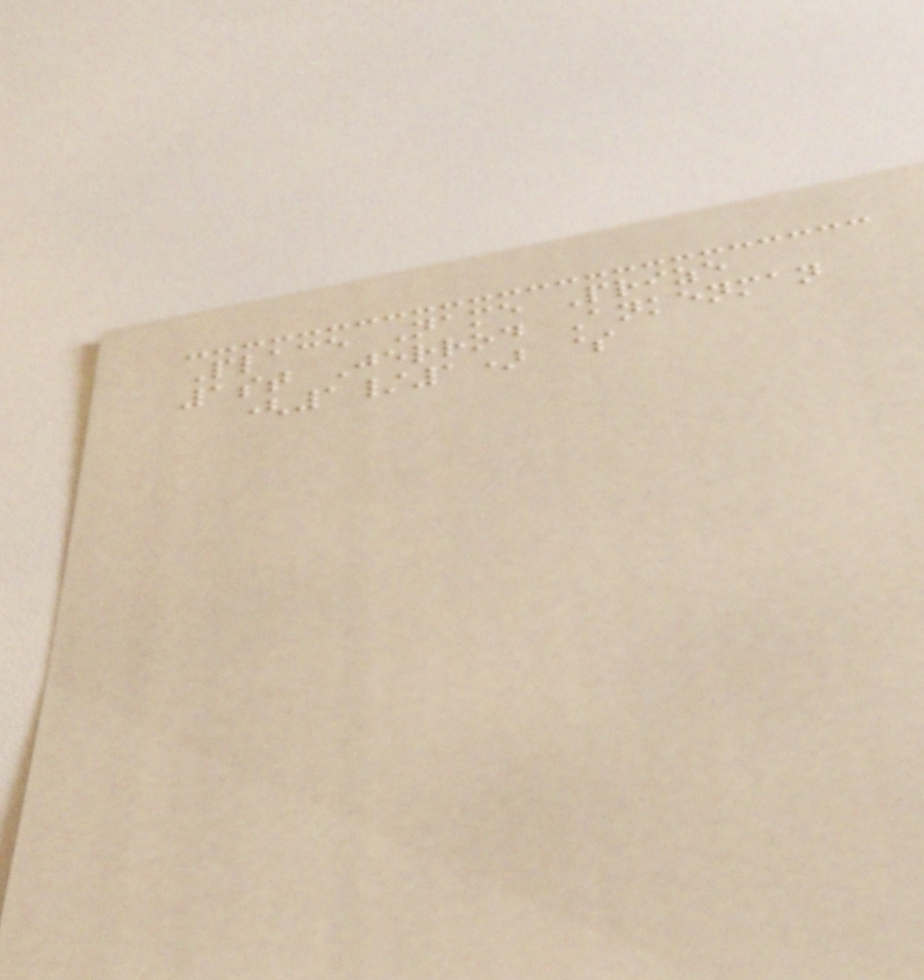Place Name Prize
1st Jerrod Ankenman
(1/1) $
